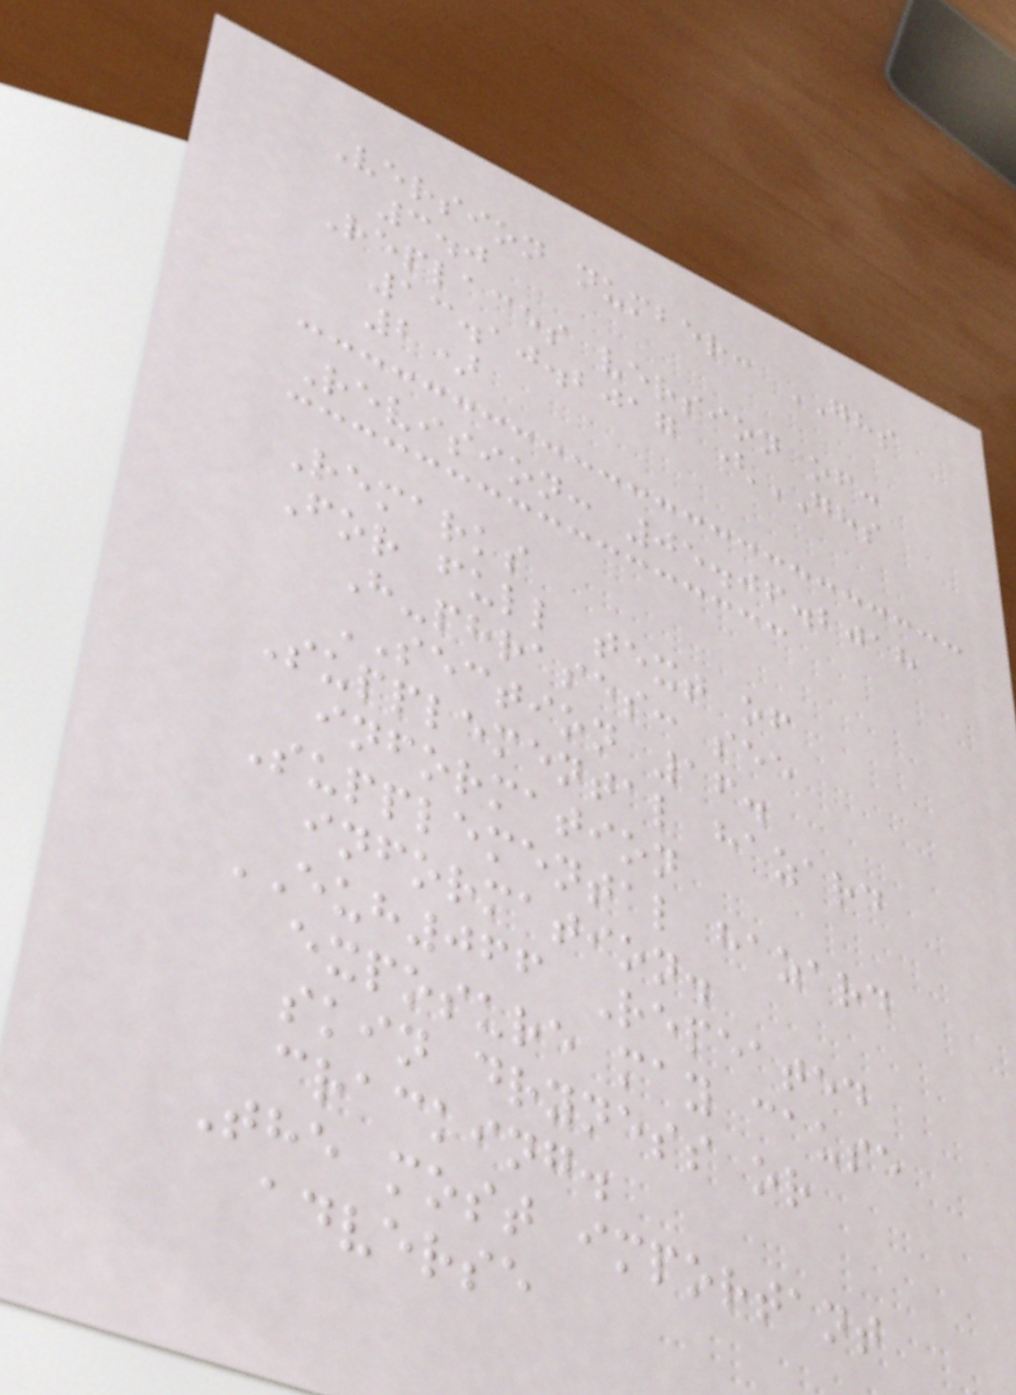Version number: GHS
3.0
Replaces version of:
13.10.2017 (GHS
2)
Revision: 05.06.2018
Remarks
For full text of
H-phrases: see
SECTION 16.
Supplemental hazard
information
Supplemental hazard
information.
EUH066 Repeated
exposure may cause
skin dryness or
cracking.
The most important
adverse
